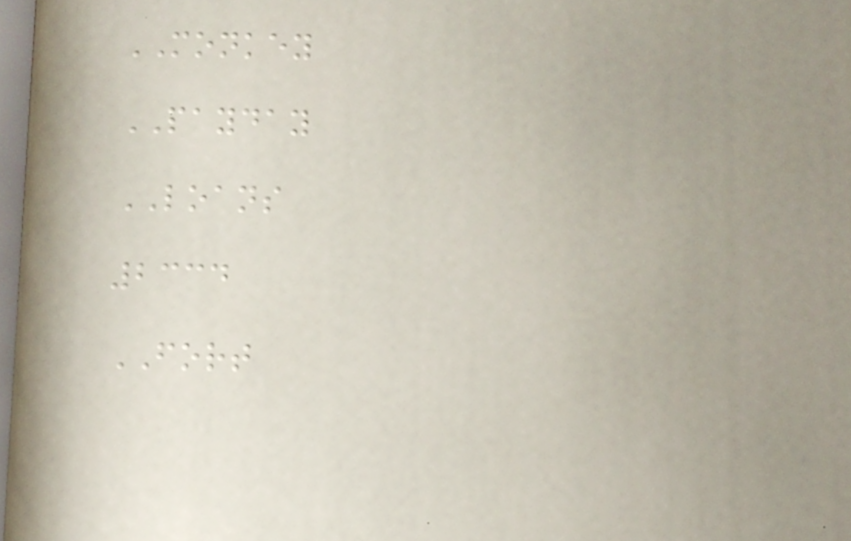MONKEY
PAYDAY
LOANS
2334
FORT
